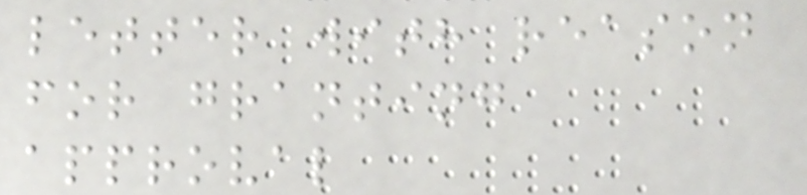letter with reason
for granting
approval
